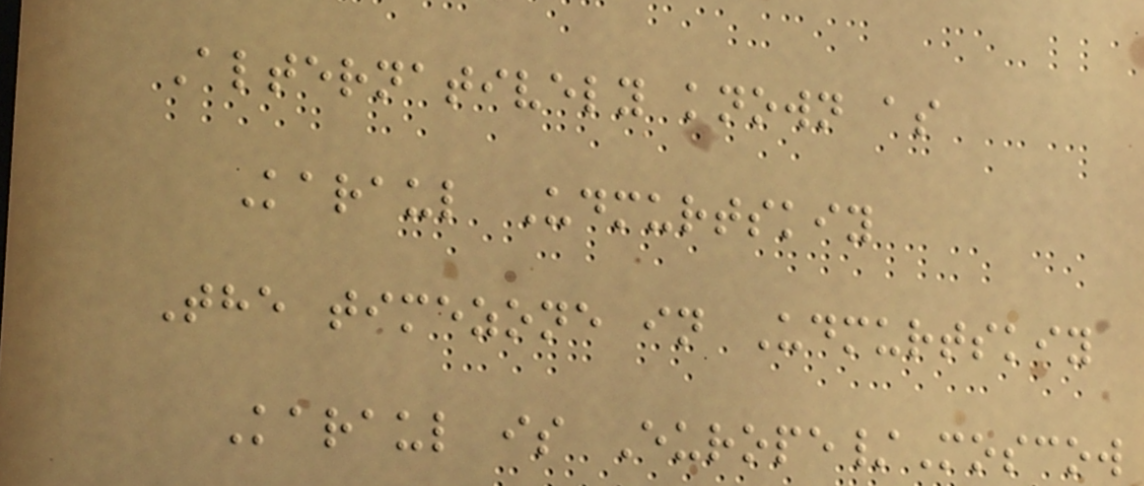Alternatively known as
Karaul Udmurtskiy
The timezone in Udmurtskiy
Karaul is Europe/Moscow
